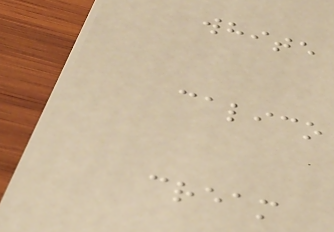white
calico
cream
